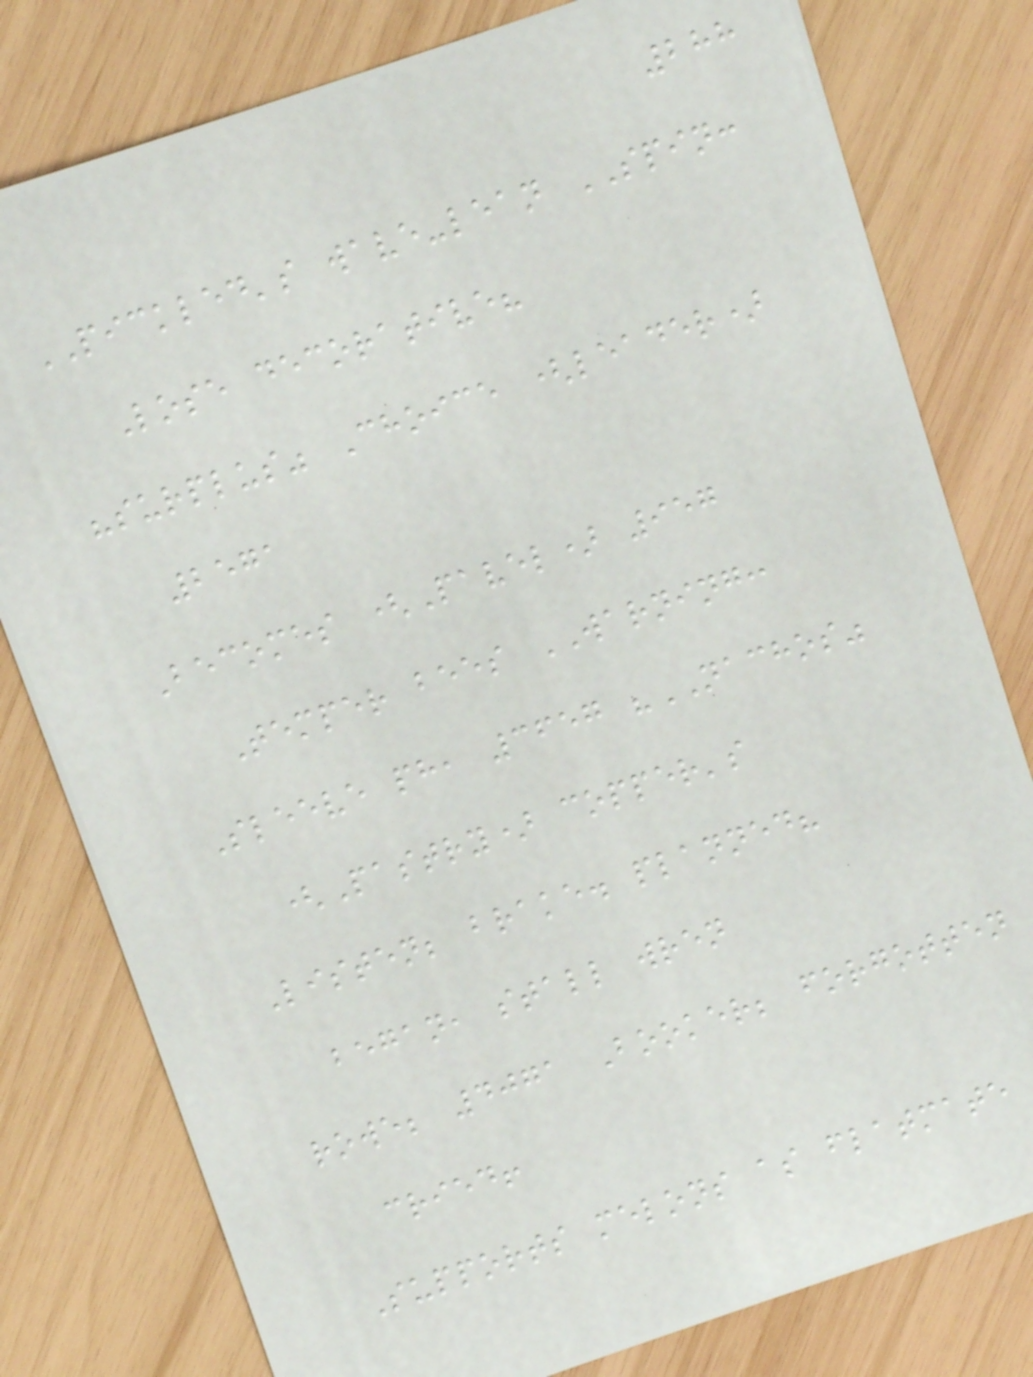288
PICKLED's wave-lean SPIN:
Lose decorative?
"surplus" Choice (leader)
2571
Becomes (Pavel) 957
Temper bees WARNING:
Sleeve ph, 3657 "NACHOS"
(Pastry) copper's
Listen; brake. planned?
began, stall wren
rowe; 4071 Booker; forgotten
cried!
Supports melons as flatmate
